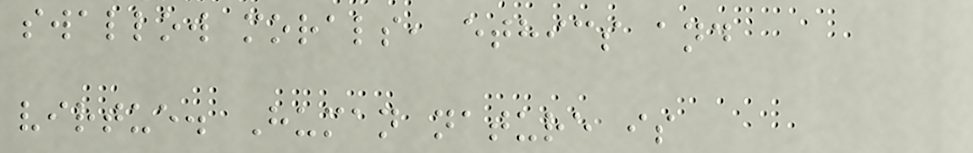swallow morals, ethics and
virtue. Human nature is
